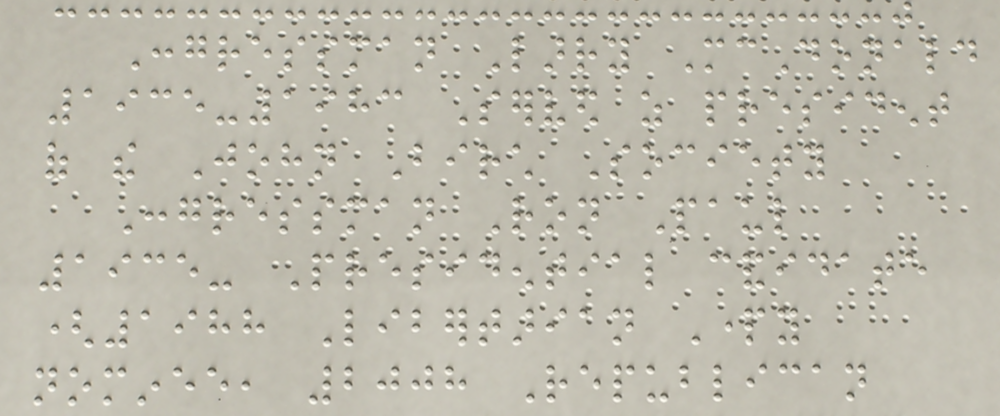Congressman Larry McDonald
1935-1983 Served as president
of the John Birch Society
Congressman Ron Paul
1935- Presidential candidate
(1988 Libertarian Party
nominee, 2008 Republican
